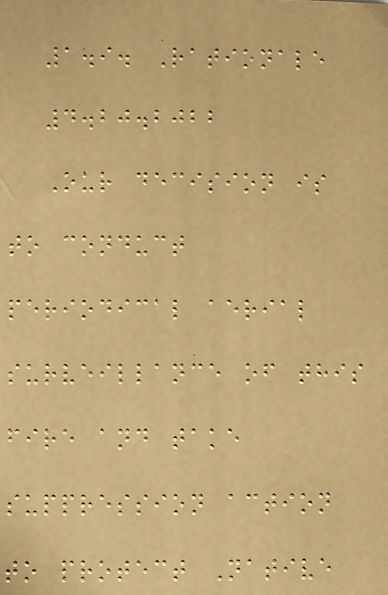1.9. Rationale
4.20.2022
Our decision is
to conduct
periodical aerial
surveillance of this
fire and take
suppression action
to protect Native
